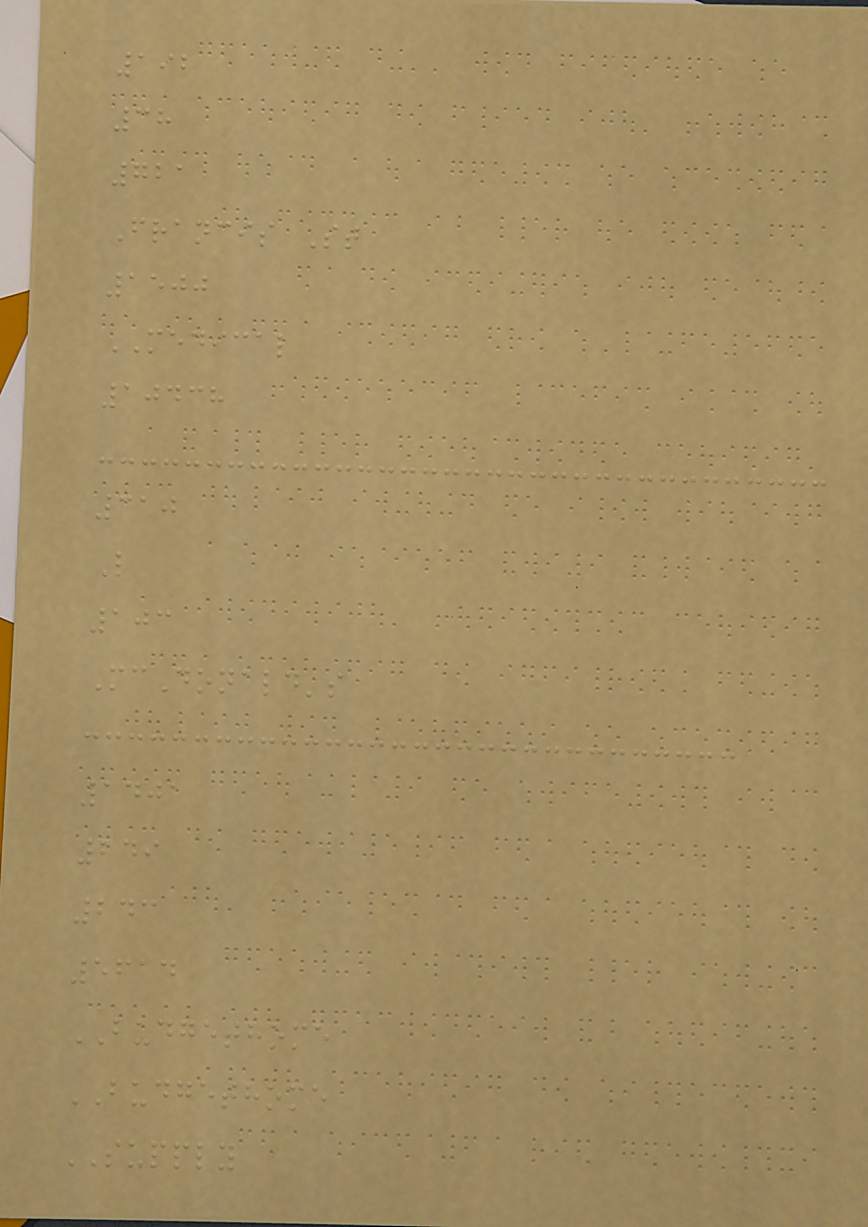192
38
721
Francis St
1500
MEDICAL
10438
310
L
103
McDonald's
1401
249
243
5614
BUDGETHOME
BUDGETHOME
SUPPLY
